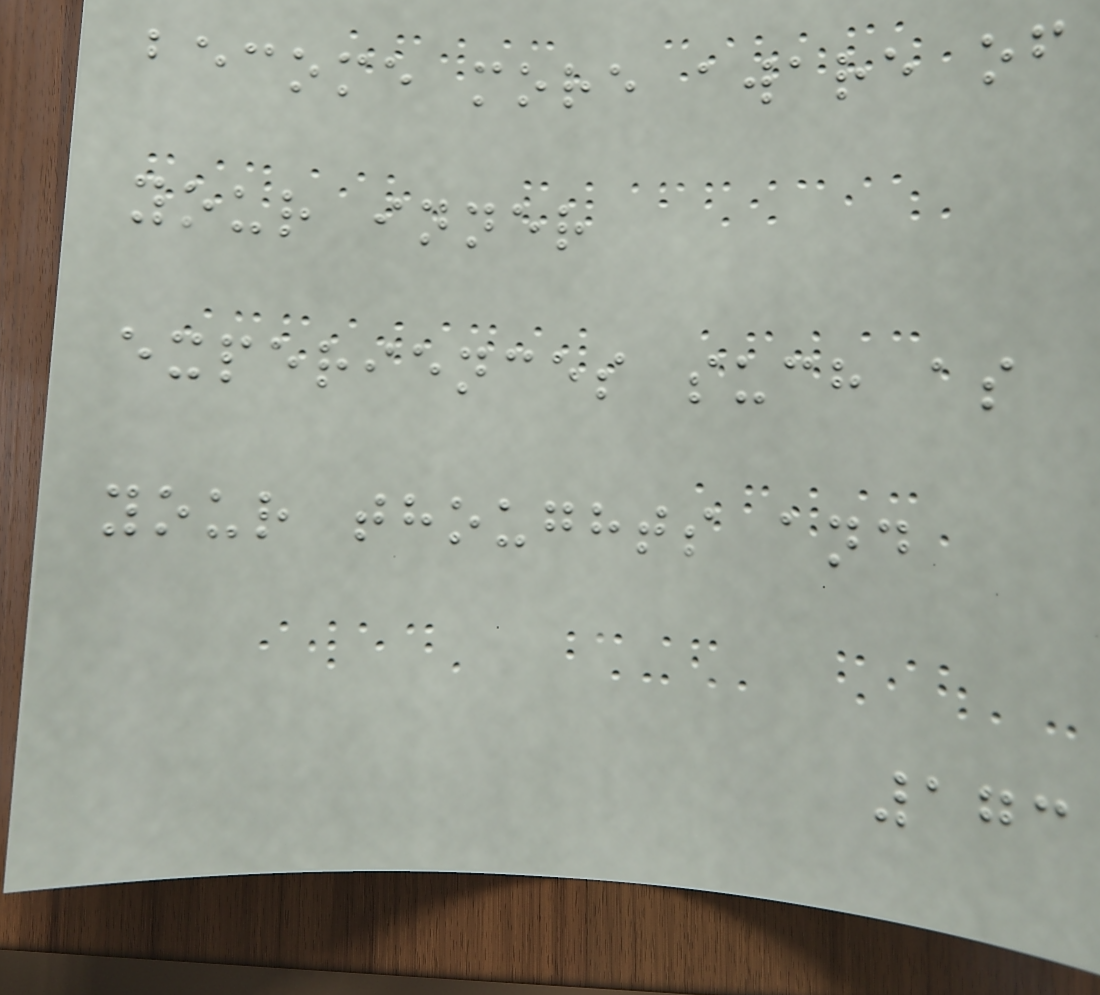become more aware of
your inner
experiences such as
your thoughts and
173
